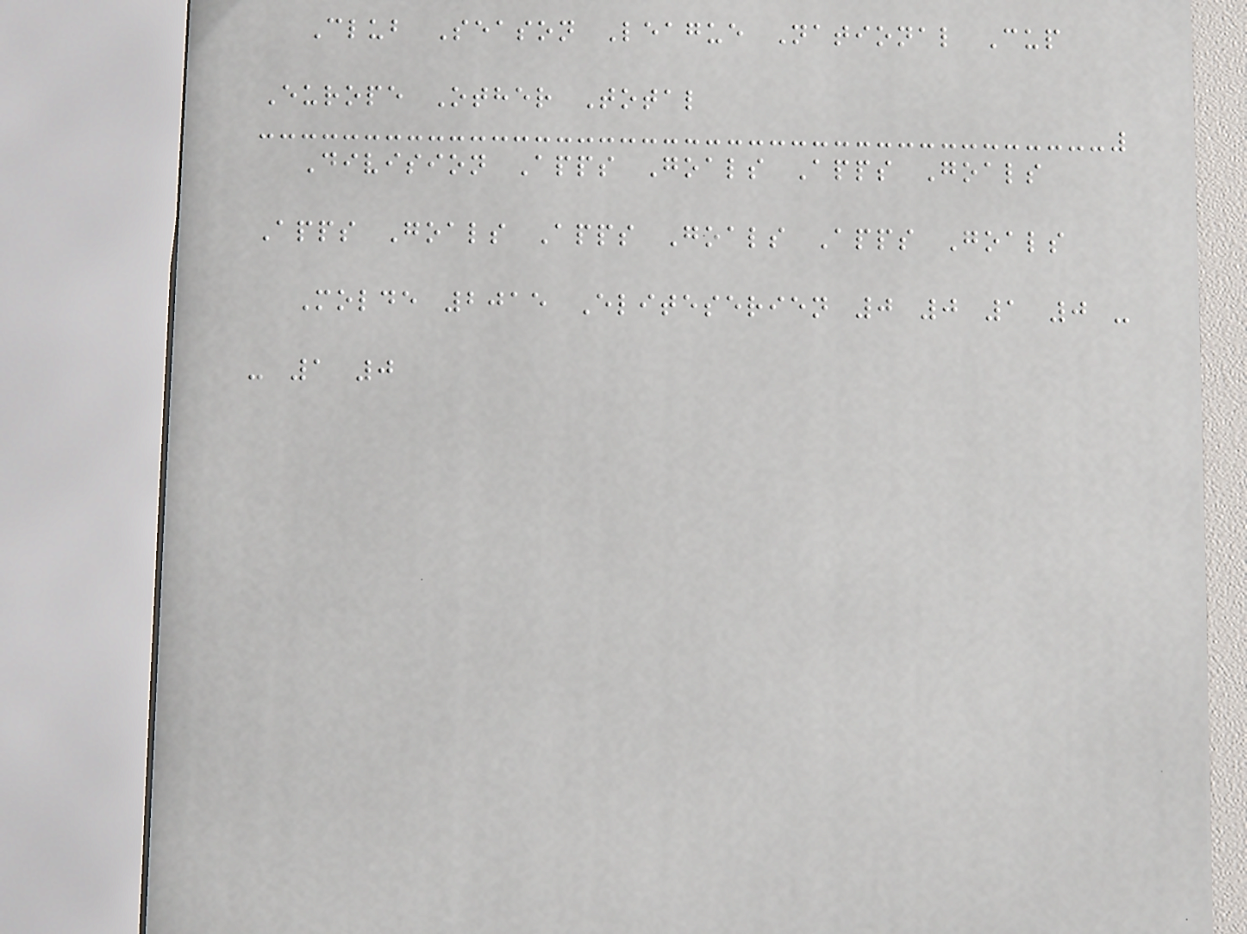Club Season League National Cup
Europe Other Total
Division Apps Goals Apps Goals
Apps Goals Apps Goals Apps Goals
Molde 2015 Eliteserien 0 0 1 0 -
- 1 0
